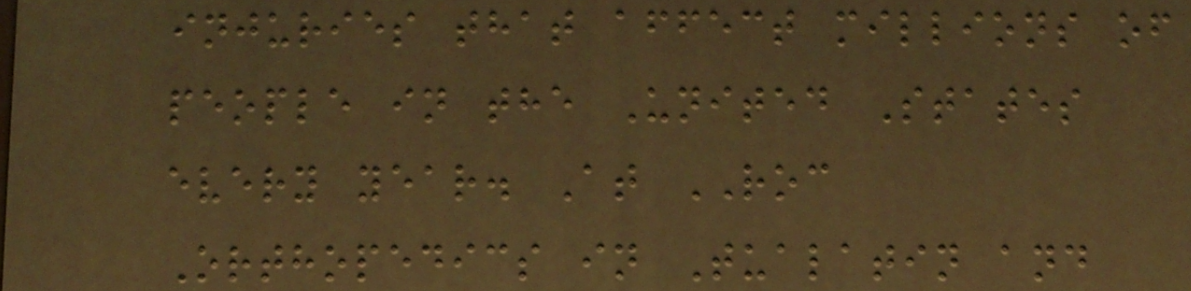injuries that affect millions of
people in the United States
every year. At ROC
Orthopedics in Tualatin and
